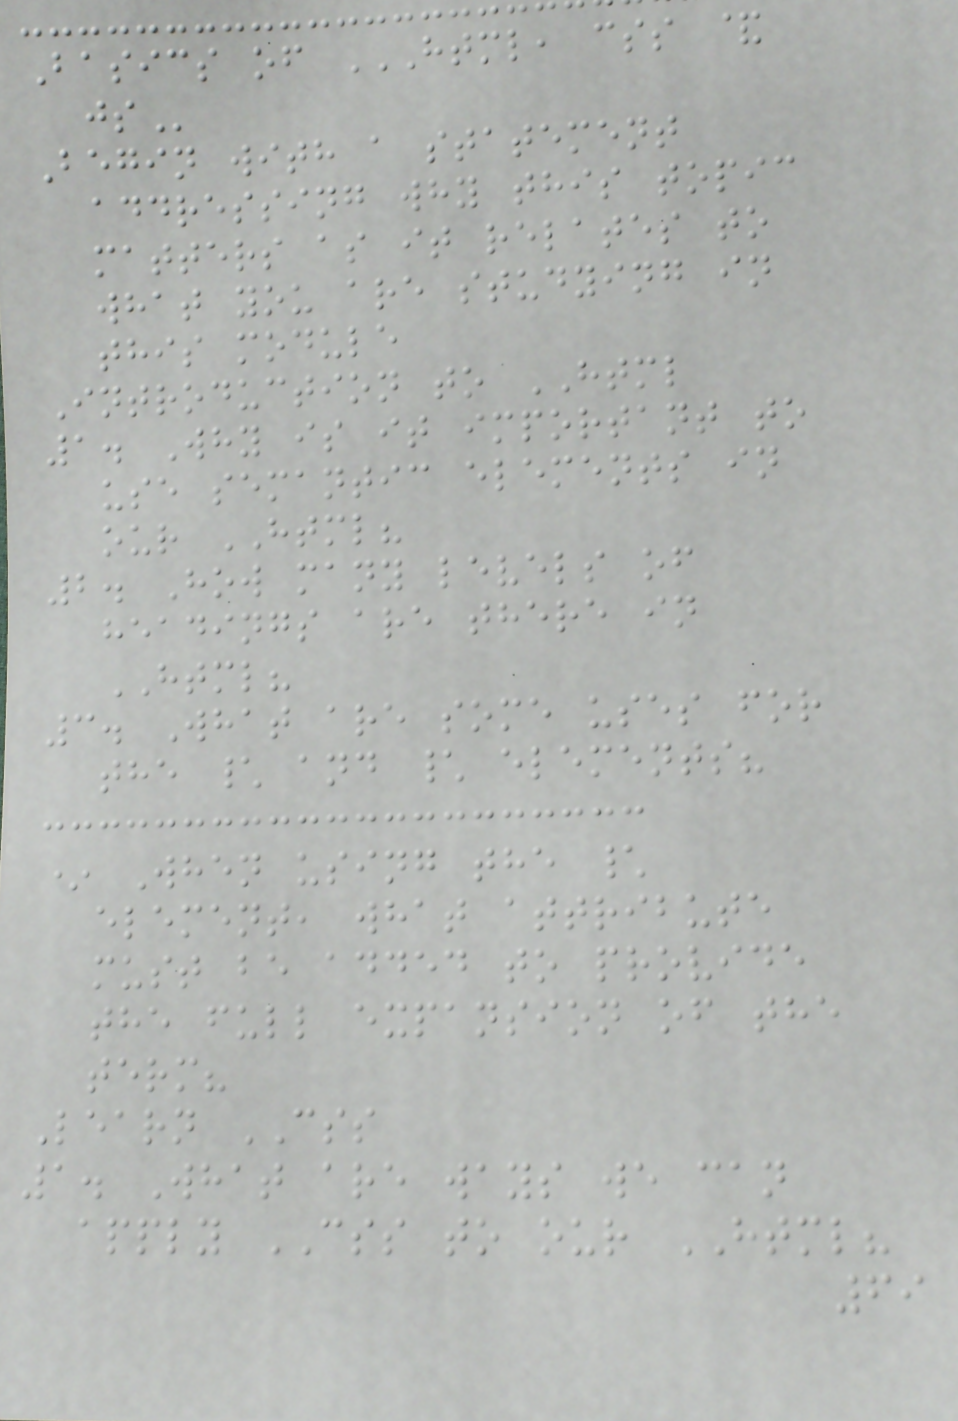Basics of HTML, CSS &
JS
Begin with a statement
addressing why this topic
matters as it relates to
what you are studying in
this module
Introduction to HTML
1. Why is it important to
use semantic elements in
our HTML?
2. How many levels of
headings are there in
HTML?
3. What are some uses for
the \ and \ elements?
* When using the \
element, what attribute
must be added to provide
the full expansion of the
term?
Learn CSS
1. What are ways we can
apply CSS to our HTML?
69
